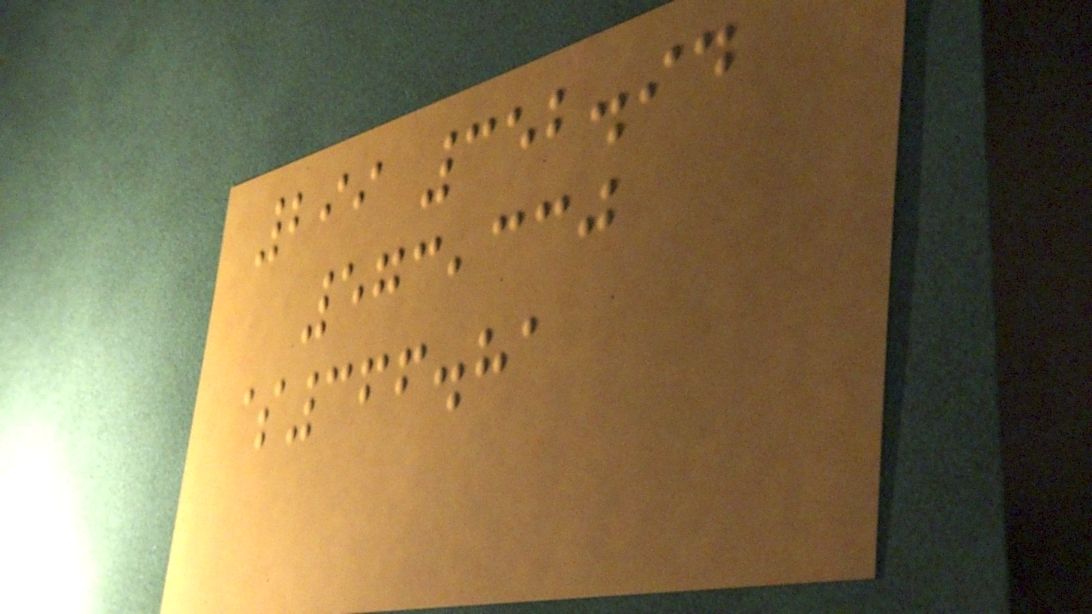299 352.94
573,330
$366.81
